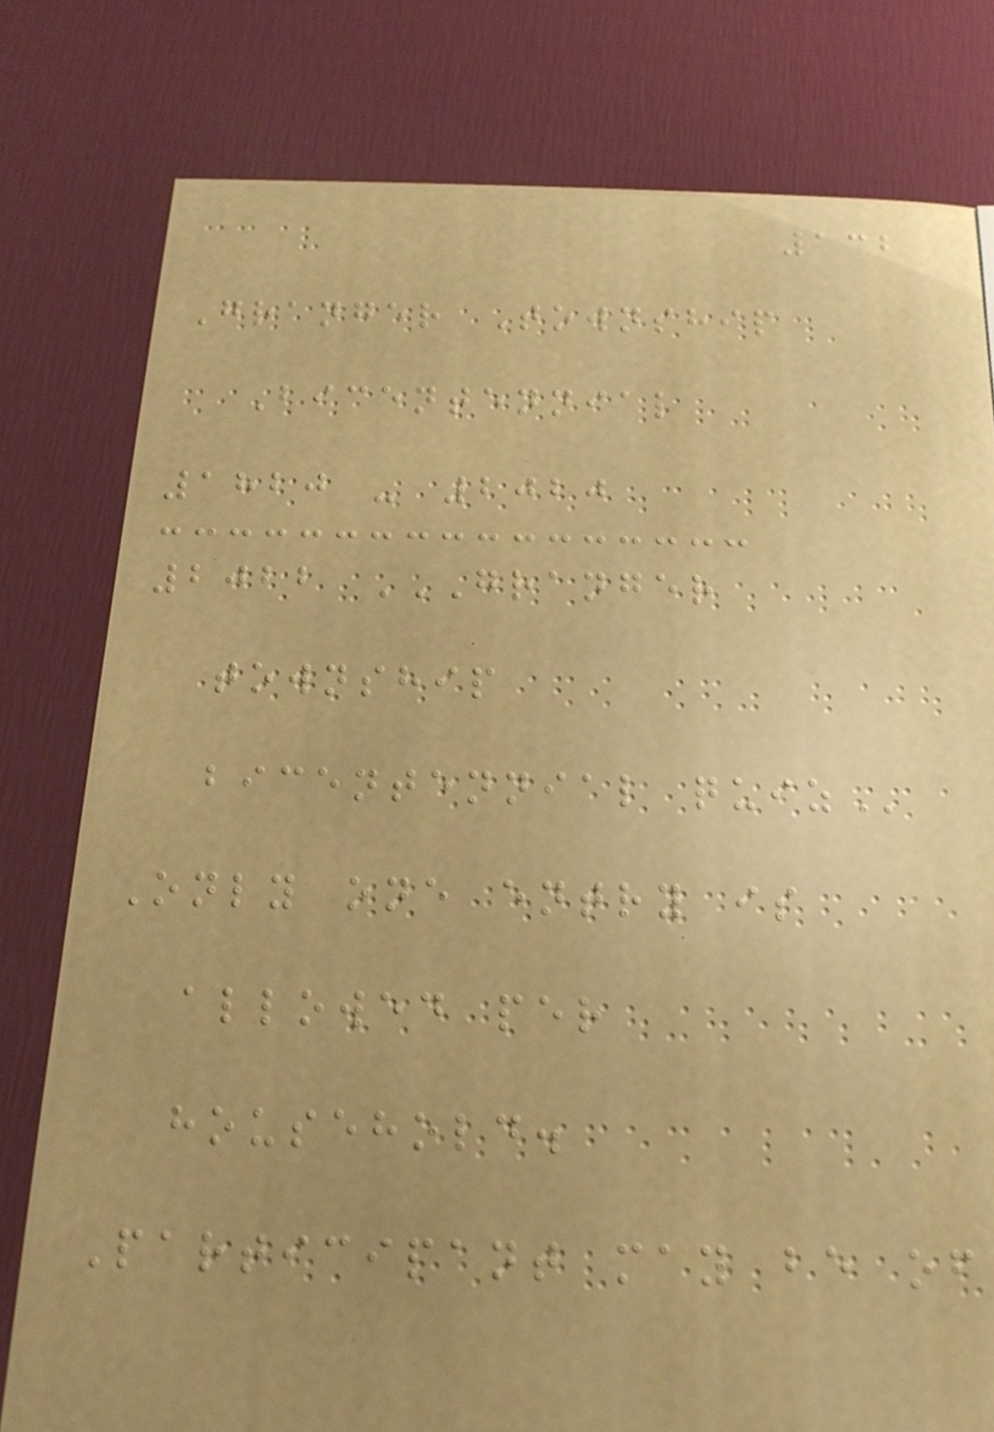132
Granger Township
Bicentennial
1820 - 2020
2022 GRANGER
TOWNSHIP
BICENTENNIAL QUIZ
Only one entry is
allowed per
household.
Participant may be of
